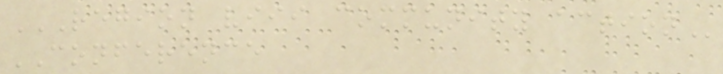REGION VIII COMMUNITY ACTION
CONFERENCE
